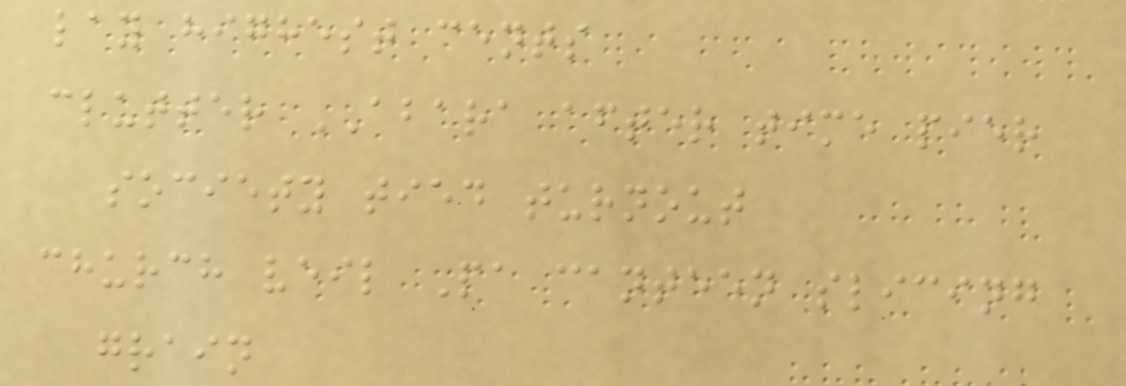lay highest cents
clutter ABARA after time pier
society tied turnout
church veil Pa canteen slicing
grain
